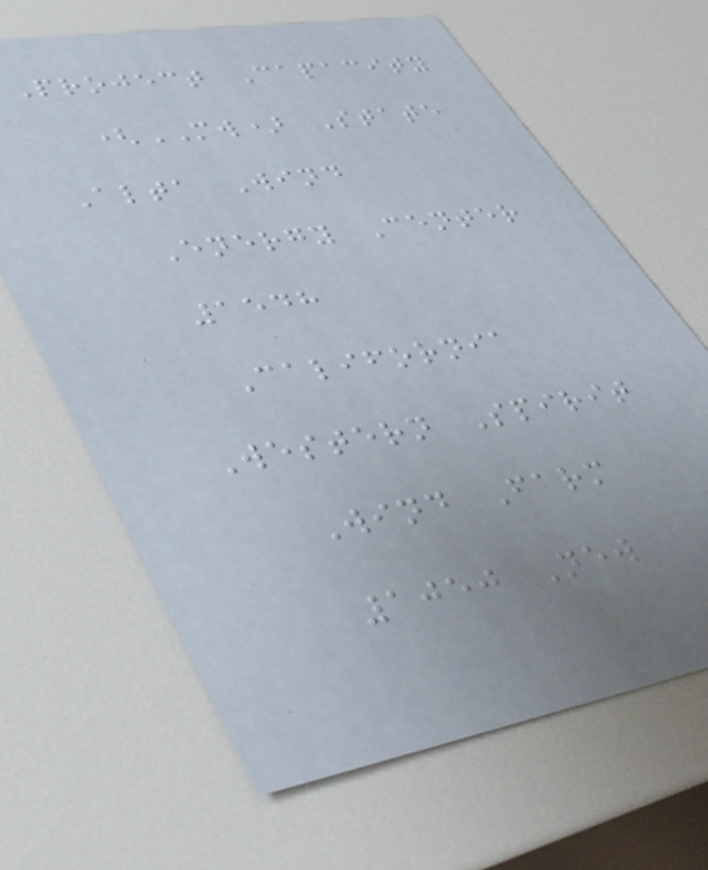Project Capacity
(MW) State
Alta Wind
Energy Center
1548
California
Western Spirit
Wind Farm
1050 New
